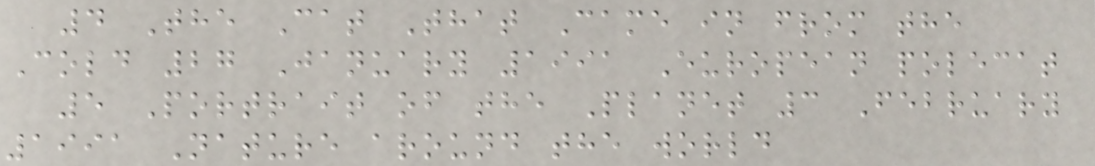4 The Cat That Came in from the
Cold 27 January 1991 European polecat
5 Portrait of the Planet 3 February
1991 Nature around the world
